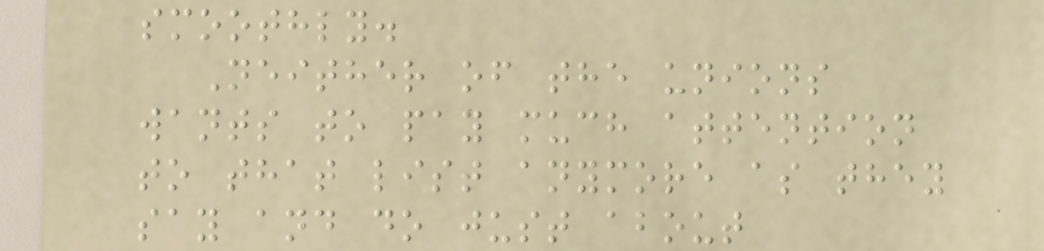smoothly.
Neither of the unions
wants to pay much attention
to that list anymore as they
say and do just about
